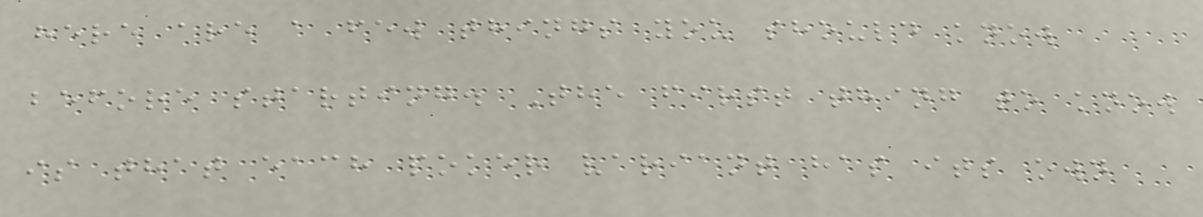here are a few things you should know
before starting. The first thing to know
is that each poker variant has its own
